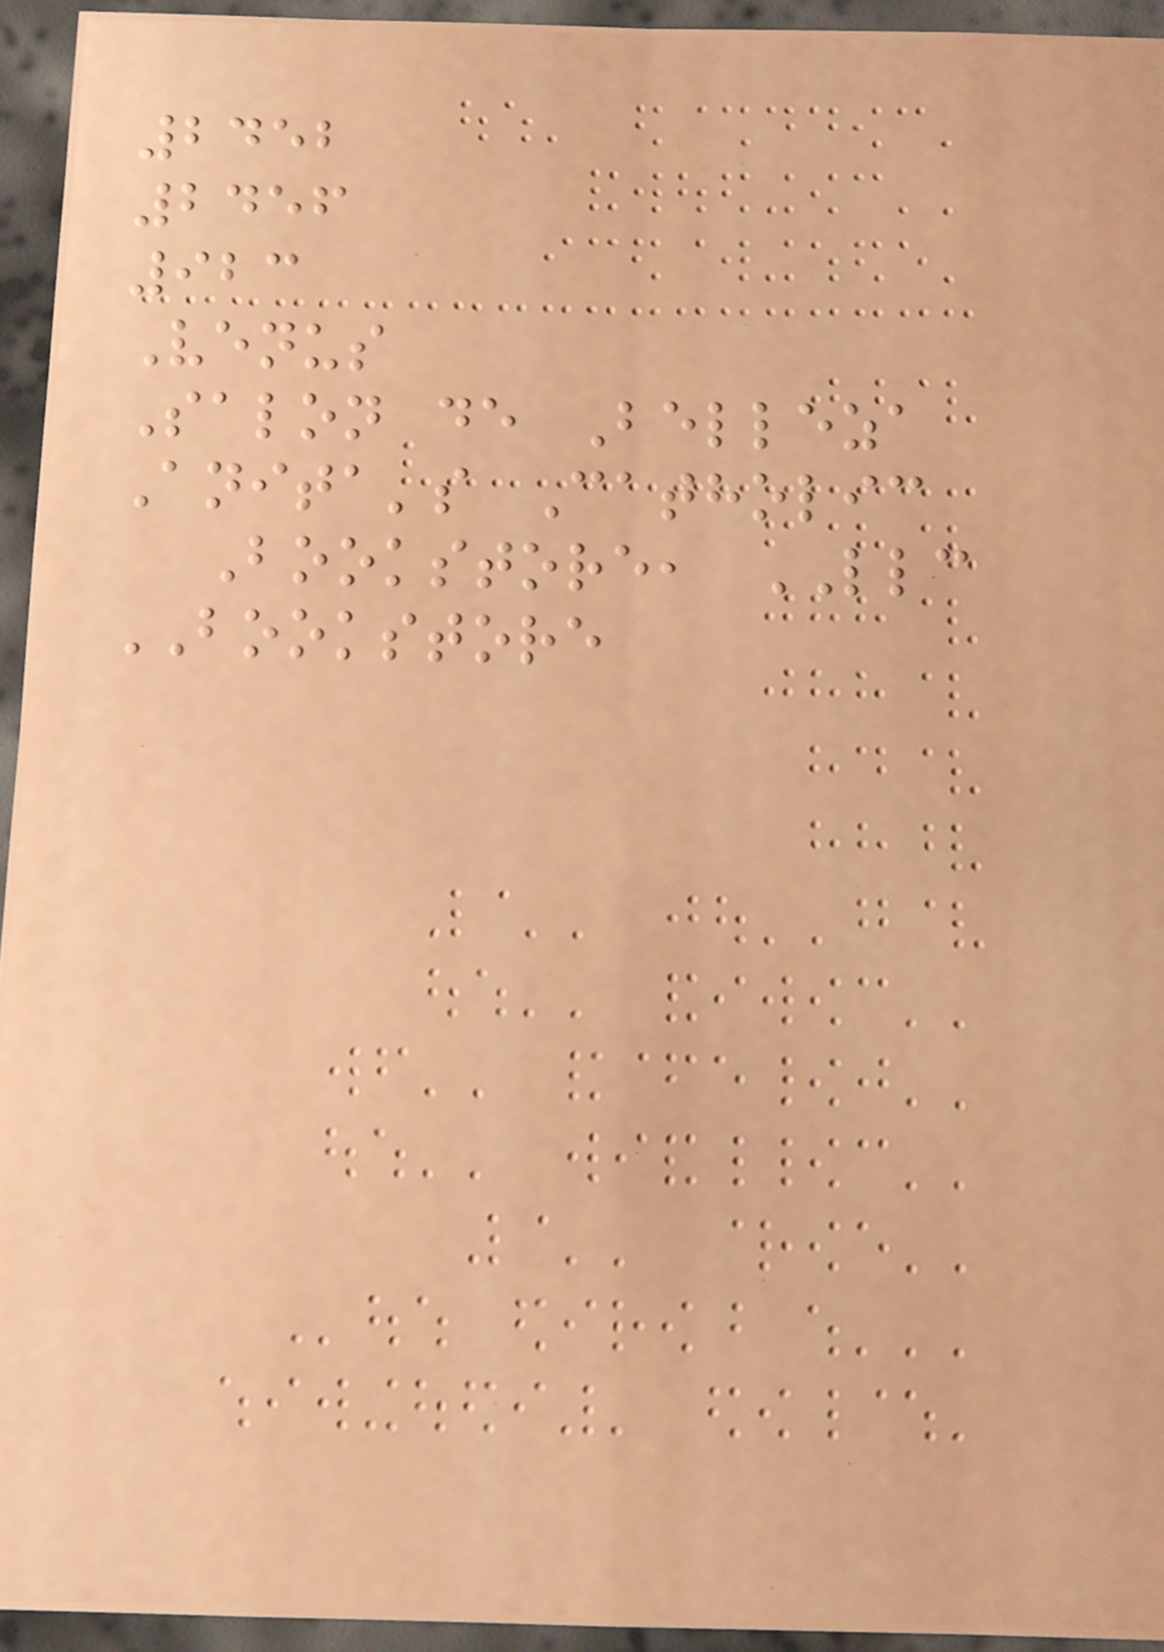2452
2456
923
Venus
Salon de Belleza
Anita's Catholic
Bookstore, LLC
BOOKSTORE
